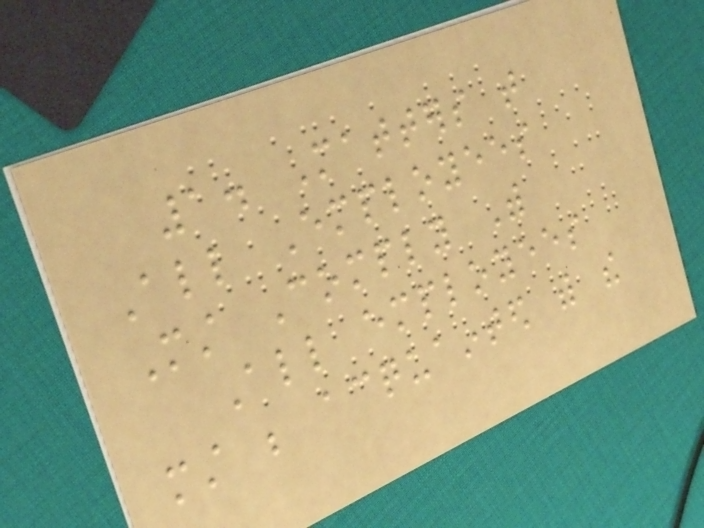1. Matters that
All Employees
Must Comply With
All employees
must be acquainted with the
